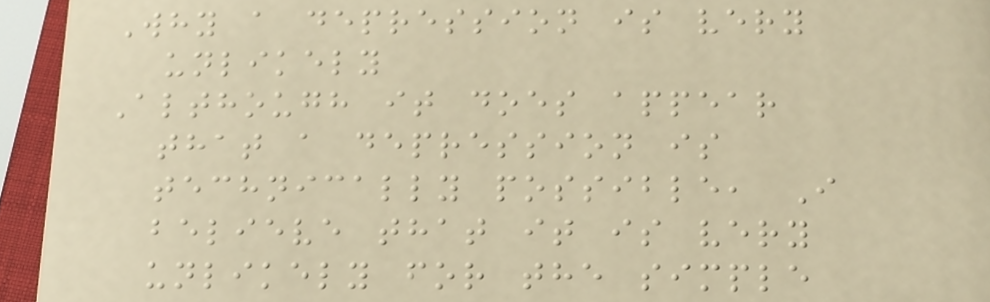Why a depression is very
unlikely
Although it does appear
that a depression is
technically possible, I
believe that it is very
unlikely for the simple
